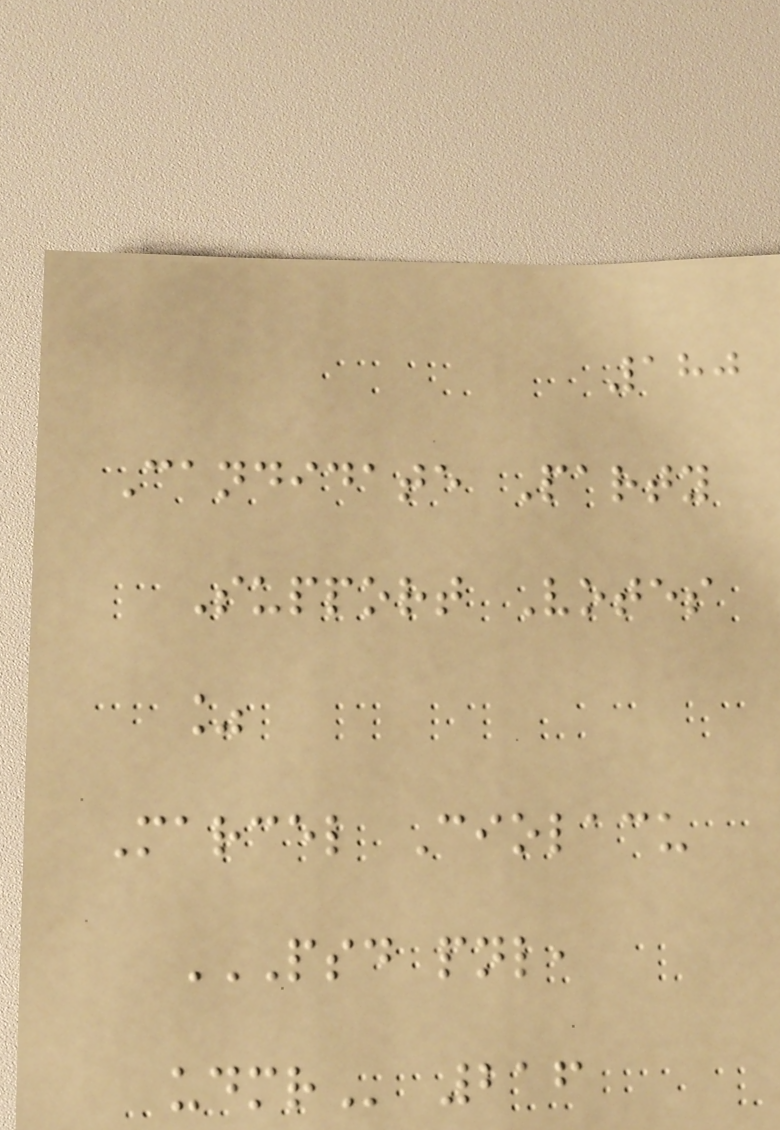180
Candidate Party
Support Votes
%
Marcel Ciolacu
PSD PNL,
UDMR 216
